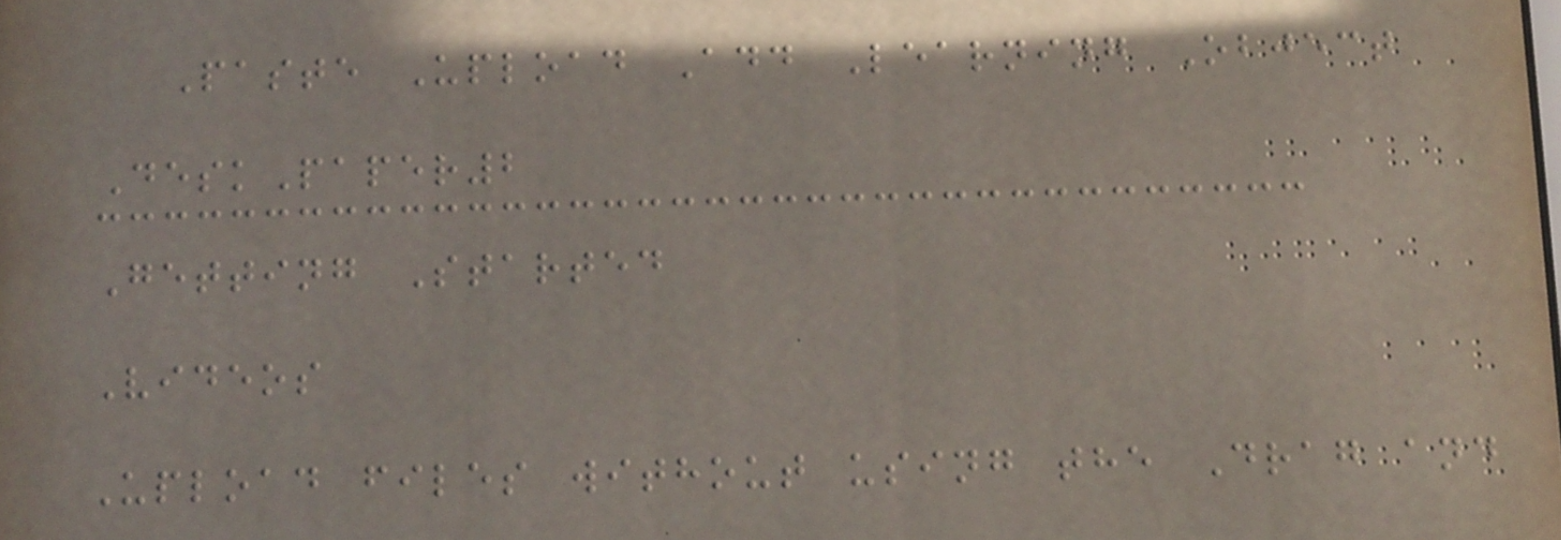Paste Upload Add Learning Object
DeskPaper2
Getting Started
Videos
Upload files without using the Drag and
